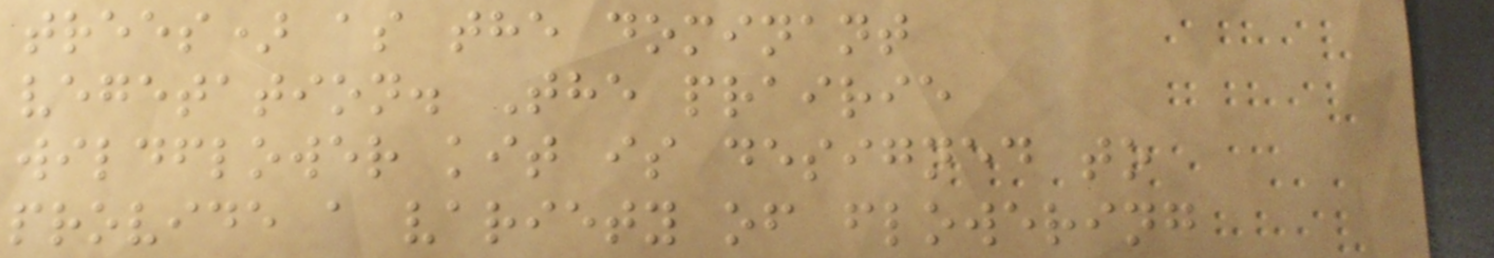trees) as the dominant
vegetation. The prairie
wildflower kit is designed to
provide a variety of flowering
